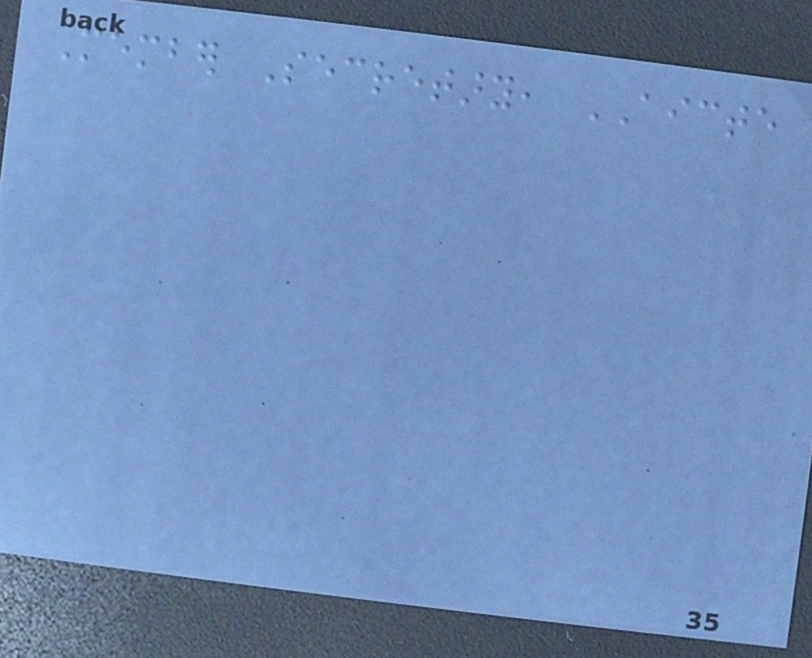Member Secretary, AICTE
